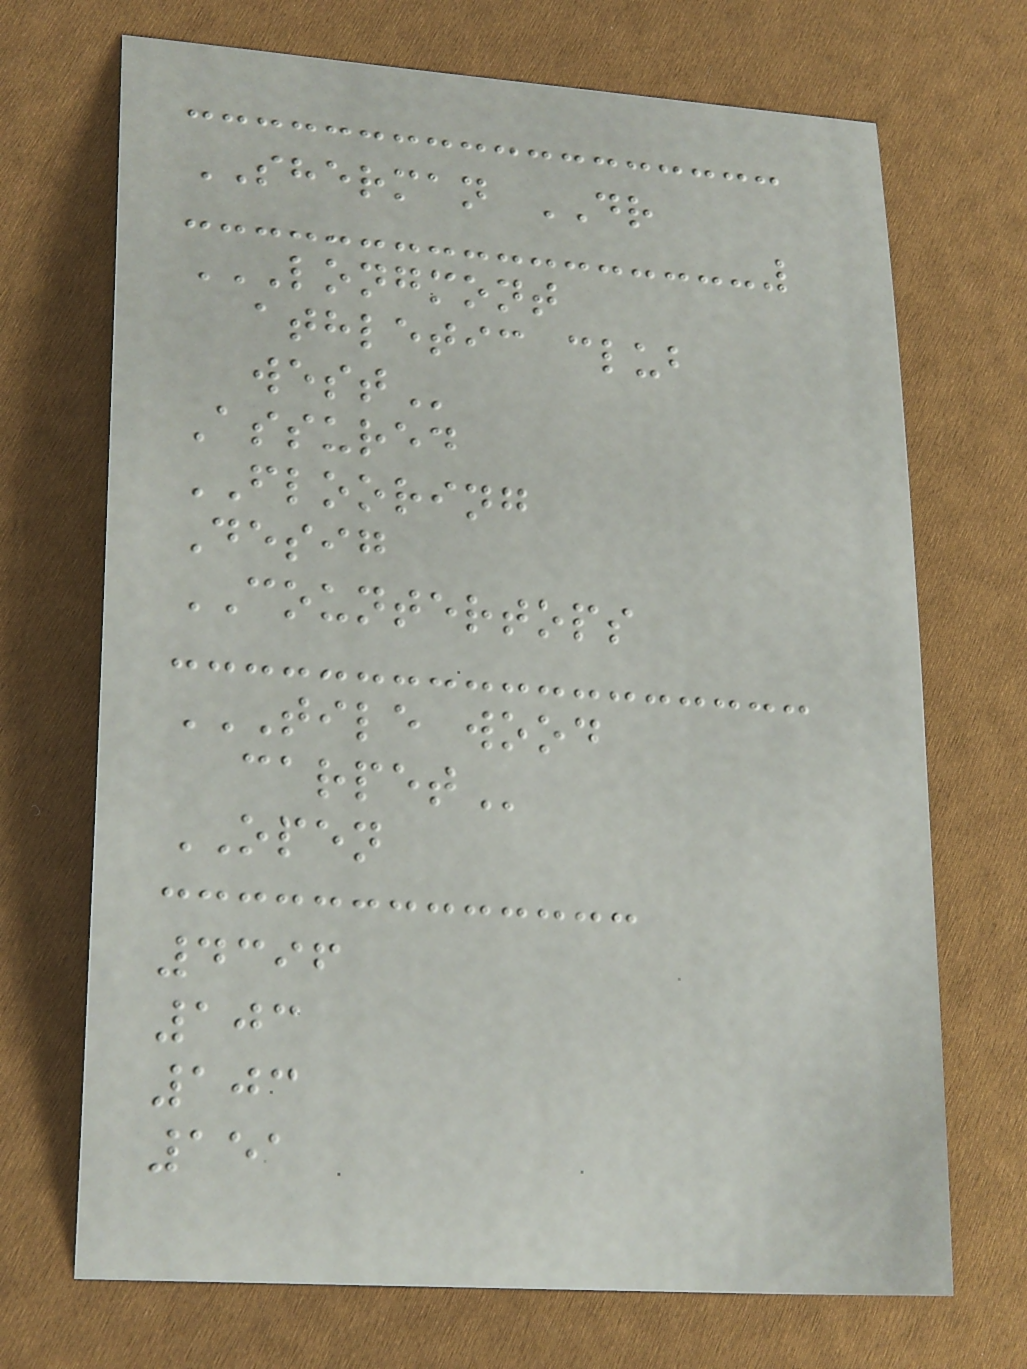SHERMAN DR
LONGMONT
ATHLETIC CLUB
WEST
Assured
FLOORING
Desig
COUNTERTOPS
TILE WOOD
CARPET
OPEN
4396
103
103
151
